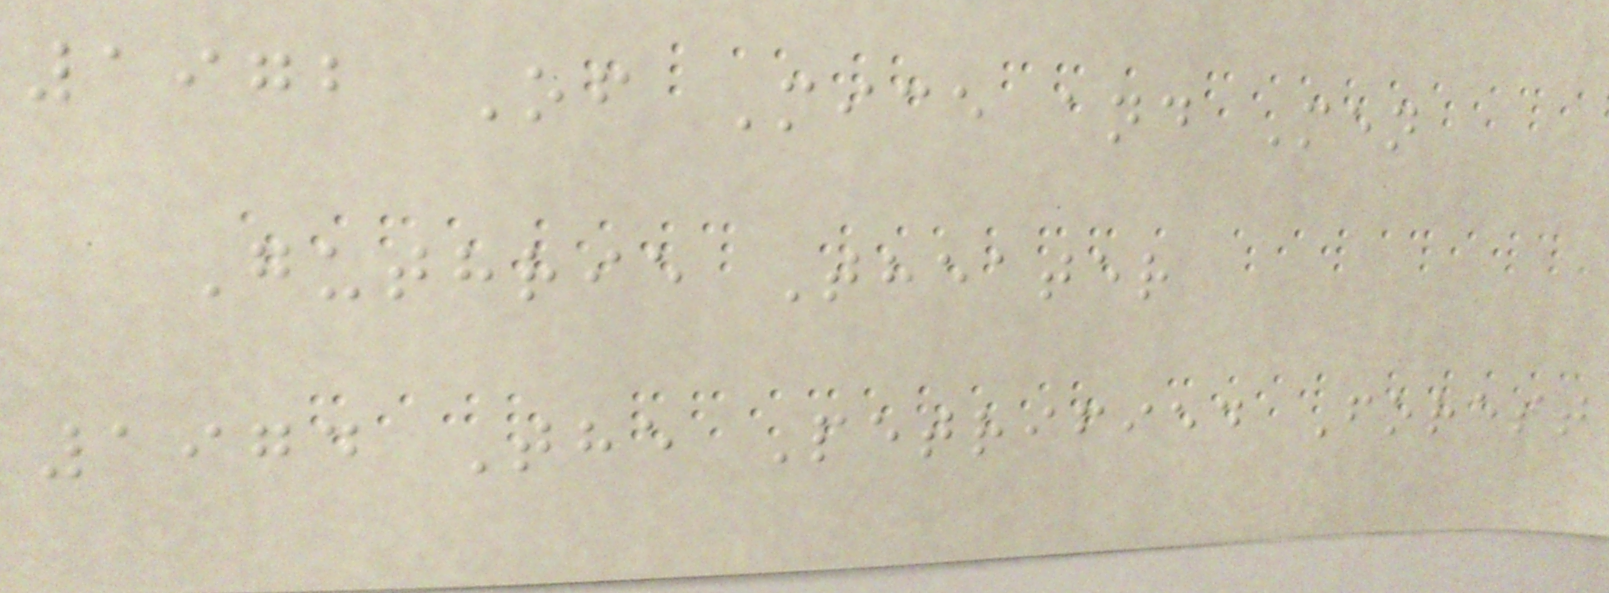1972 Of Mice and Men
Guthrie Theater
1974 The Petrified Forest
